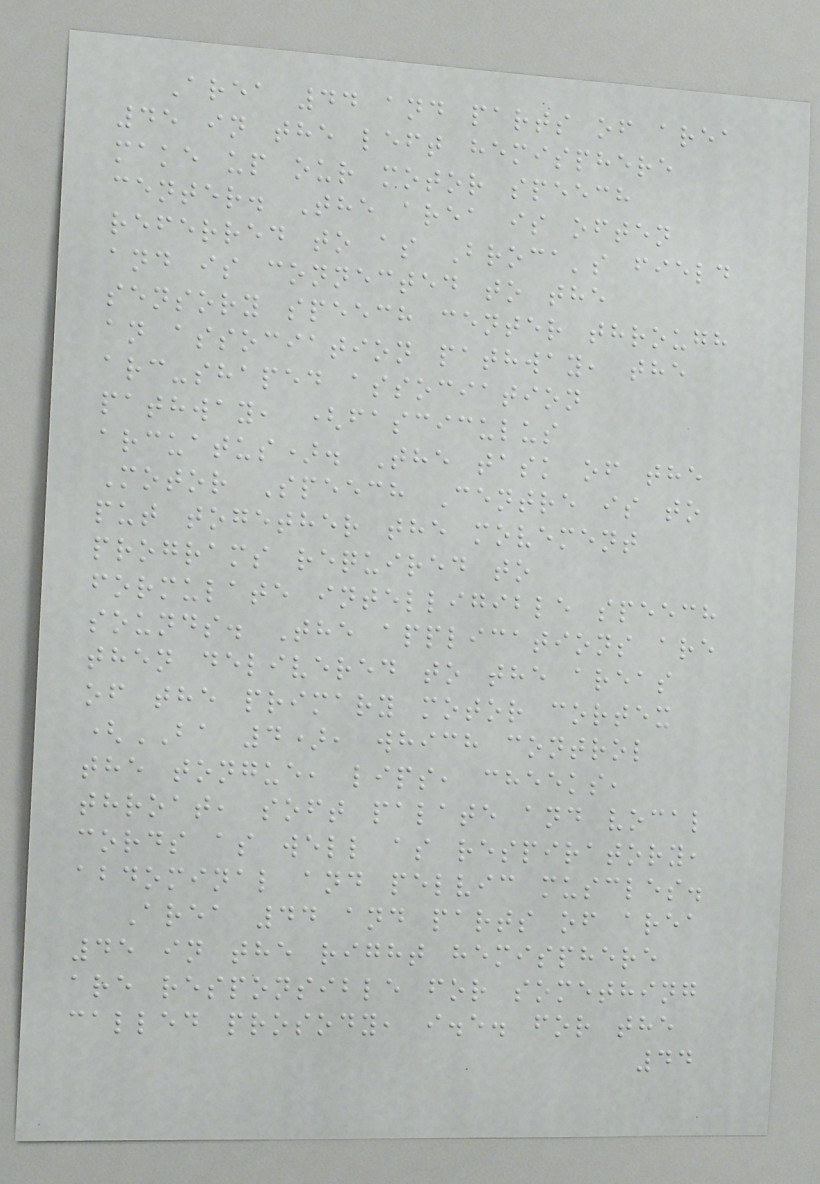Area 44 and parts of area
45 in the left hemisphere
make up our motor speech
center. The area is often
referred to as Broca's field
and is connected to the
sensory speech center through
an association pathway, the
arc-shaped association
pathway, (fasciculus
arcuatus). The task of the
Motor Speech Centre is to
put together the movement
programs required to
formulate intelligible speech
sounds. The applications are
then delivered to the areas
of the primary motor cortex
(BA 4), which control
the tongue, lips, cheeks,
throat, soft palate and vocal
cords as well as respiratory,
abdominal and pelvic muscles.
Area 44 and parts of area
45 in the right hemisphere
are responsible for something
called prosody, i.e. for the
44
